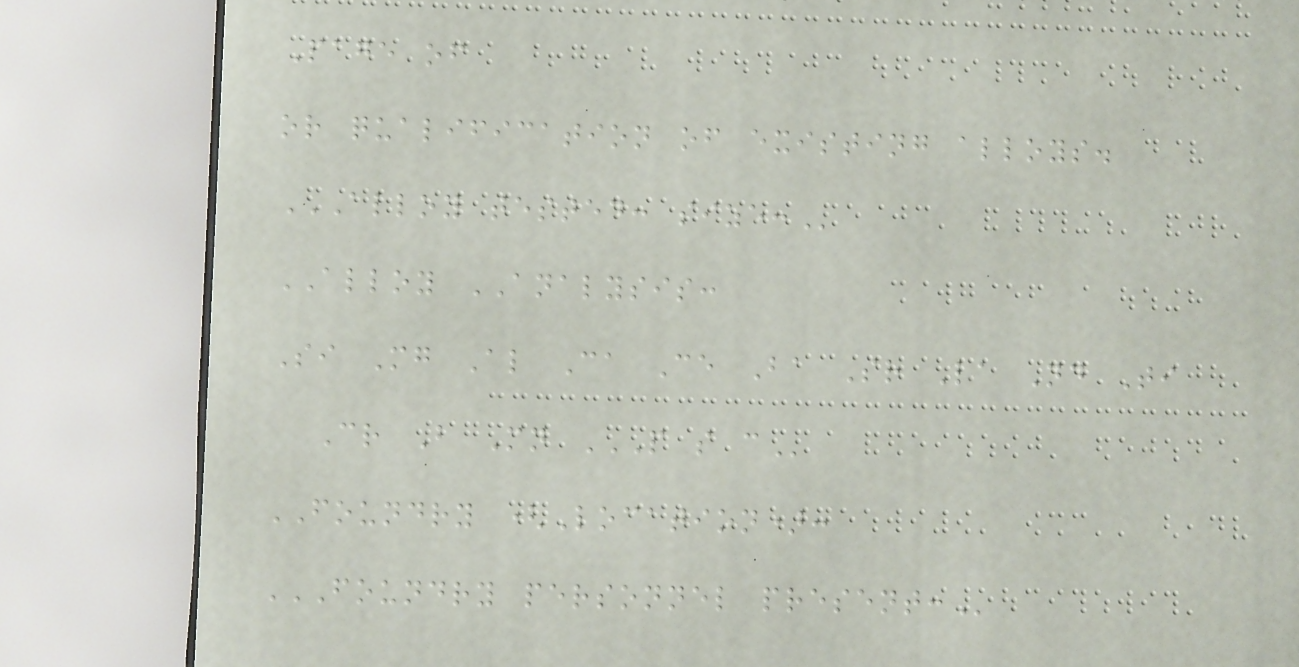Page of
or qualification of existing alloys.
ALLOY TESTED: SIZE:
ALLOY ANALYSIS:
Si Mg Al Ca Ce Ba Sr La Nd Ti
Cr B Mn P S C
FOUNDRY (Location):
FOUNDRY PERSONNEL PRESENT:
